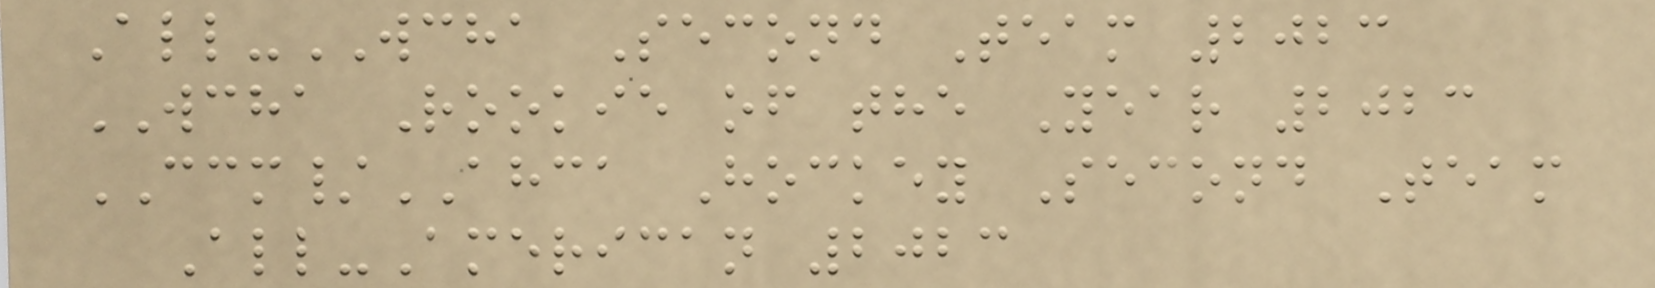All-WCHA Second Team 2023
WCHA Rookie of the Year 2023
CCM/AHCA Hockey Second Team
All-American 2023
